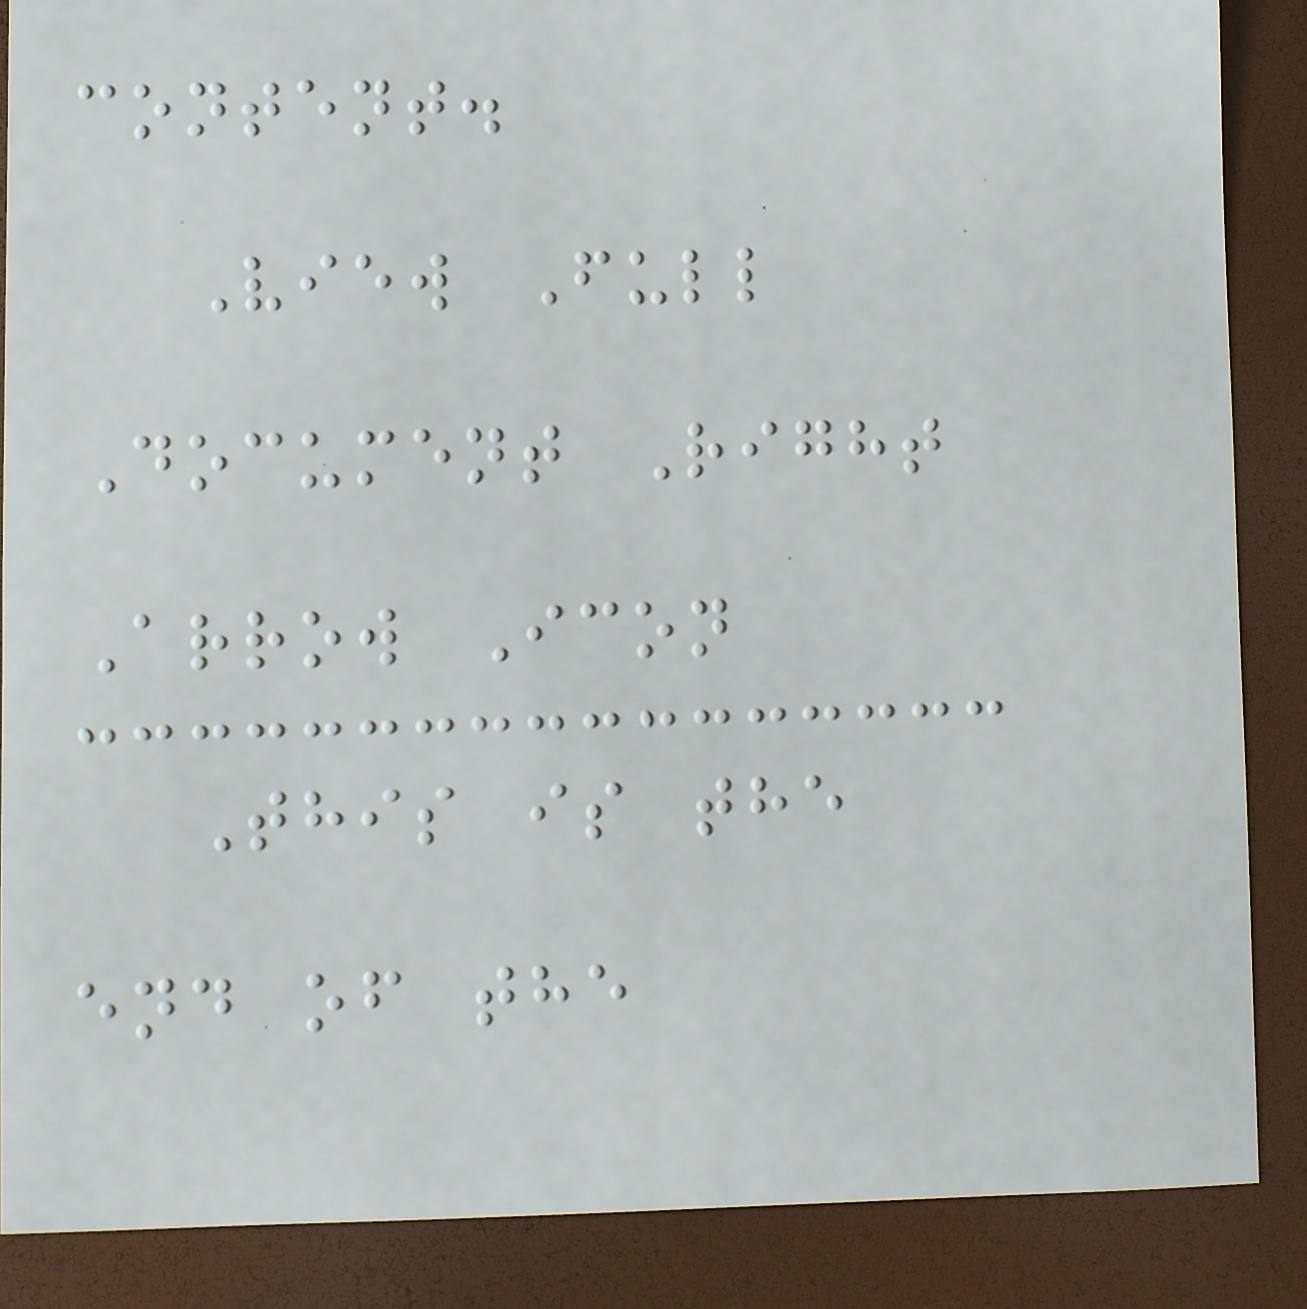content.
View Full
Document Right
Arrow Icon
This is the
end of the
